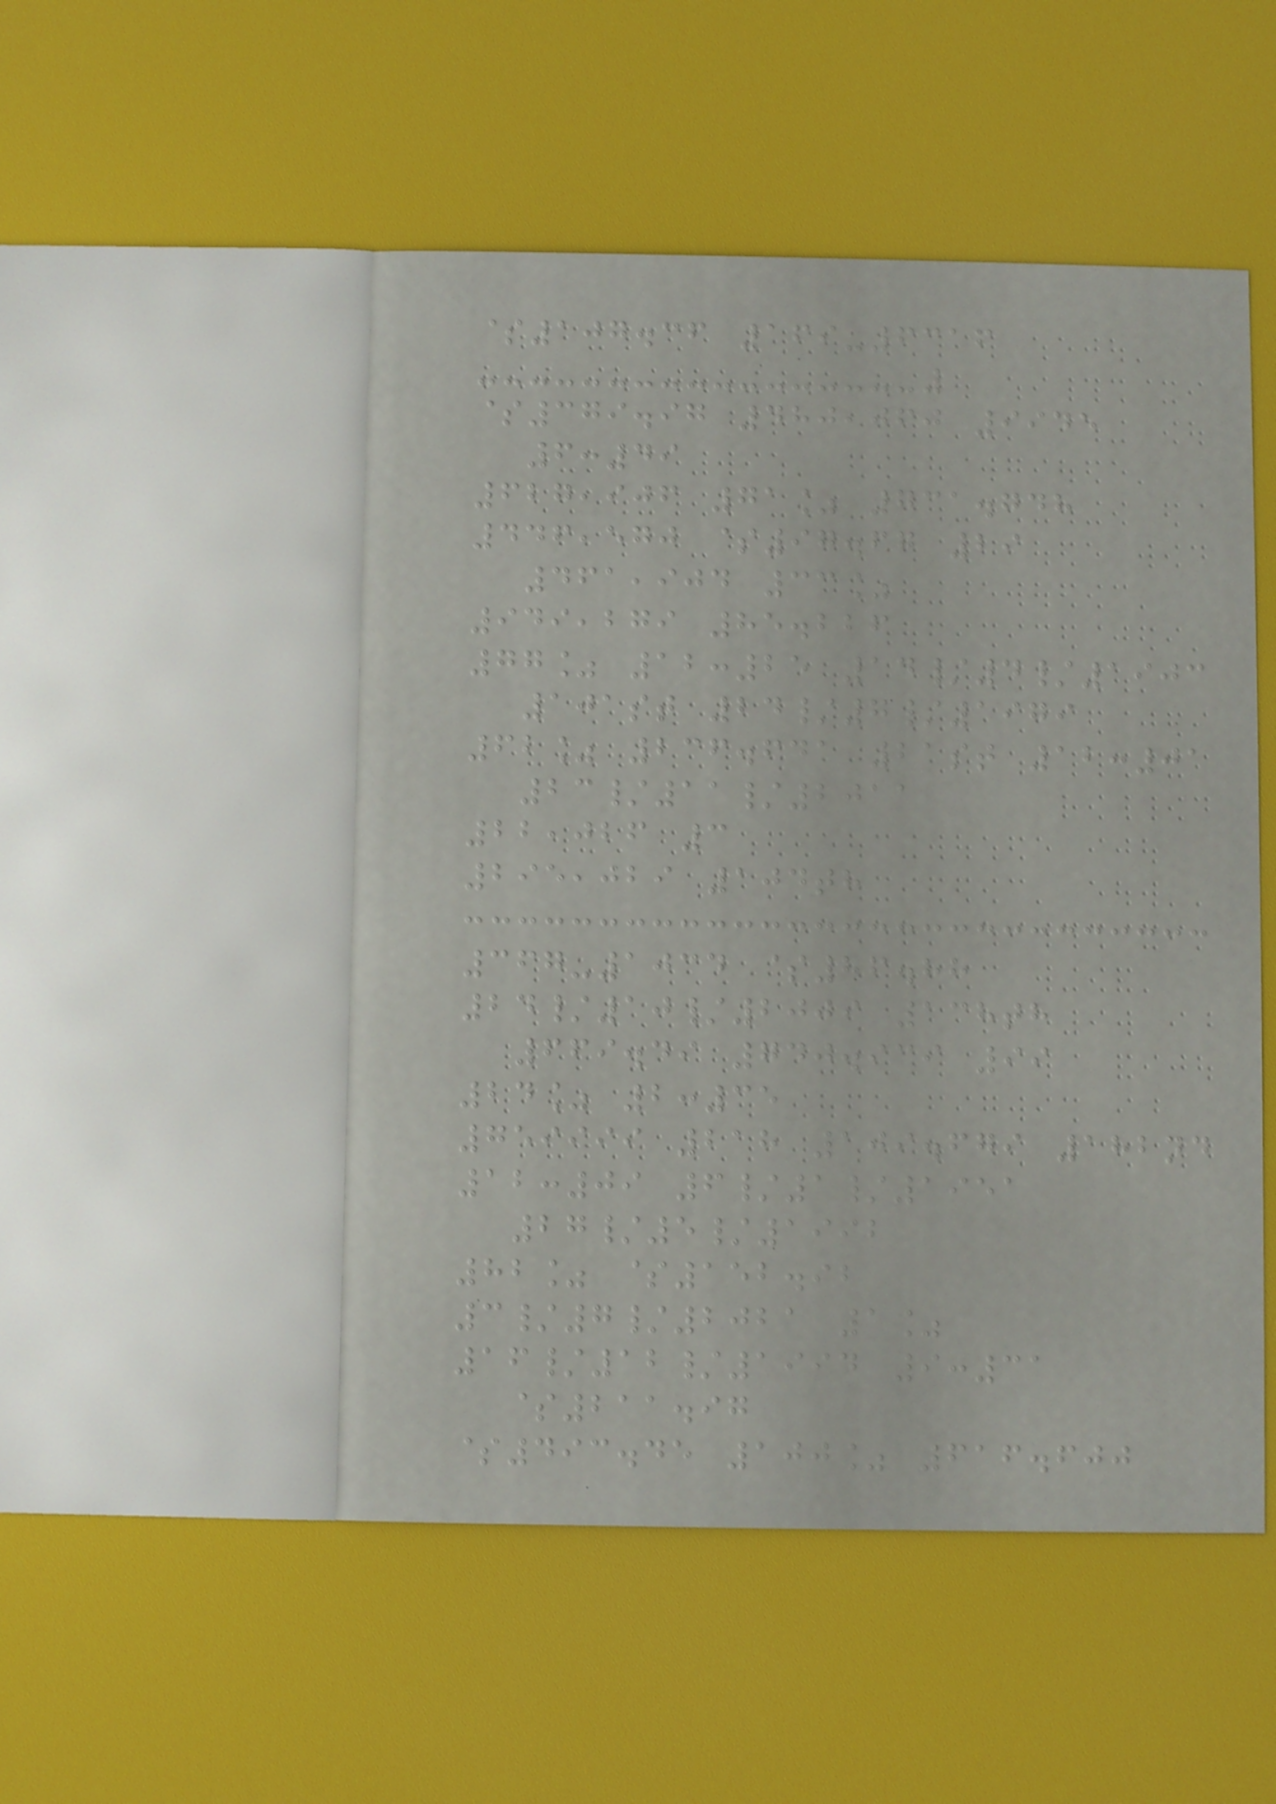$107.36 169-6316
$379.97 480,060 9945
6:49
627,906 71% 731.748
446,570 $97.67 29
461,904 33%
949,279 85.226
77% 12:25 14/4/1903
101st 24/7/1979
62% 236.641 21st 12:01
23/11/2011
22,026 3
295,029 104th
367-1034 $86.88
24/10/2009 138th
669.49 740.939 99
24% 2:35
759999 218 109.679 182nd
12:09 6/1/1951
27/5/1992
82% $152.92
3/7/2021 1%
16/12/1994 9:31
$211.97
$493.45 100% 616.600
